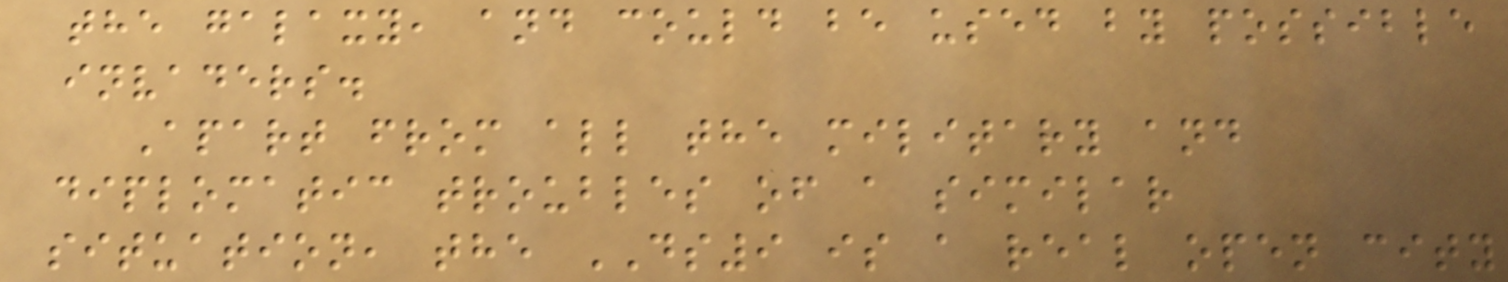the galaxy, and could be used by possible
invaders.
Apart from all the military and
diplomatic troubles of a similar
situation, the DS9 is a real open city
